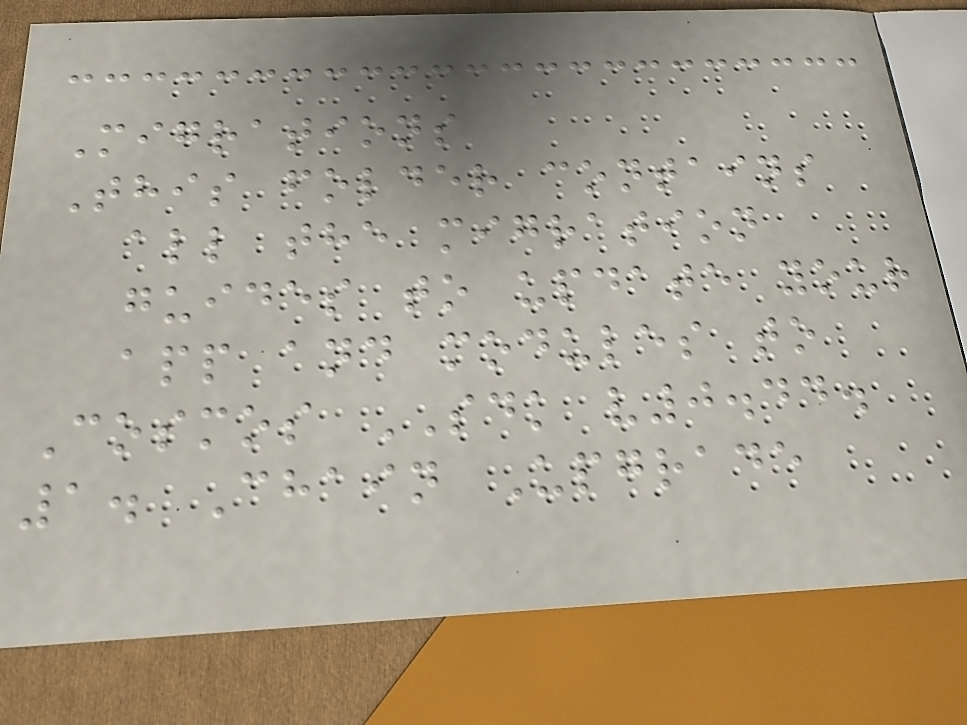Migrations
This folder contains
all the migration
guides to update your
app and modules to
Cosmos SDK v0.44.
1. Chain Upgrade
